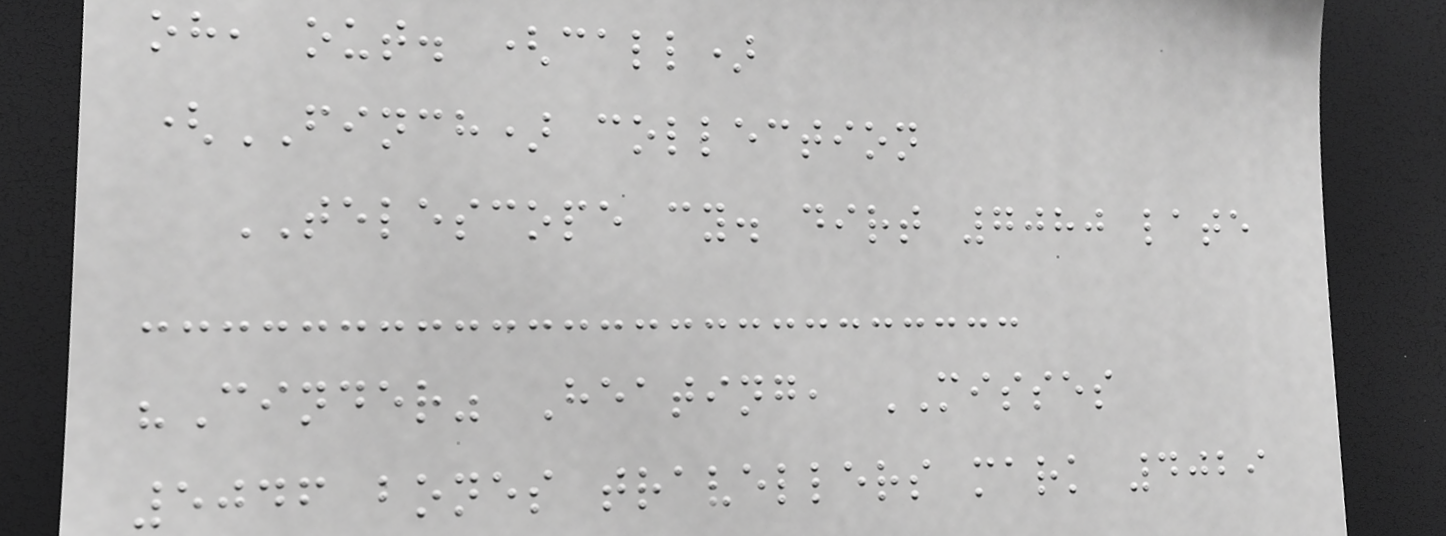oh, out. (call)
(FINCH) collection
TELESCOPE cy. dirt 7080 late
"Cinder" Heating, MISSES
5046 bones travellers mark 4029
